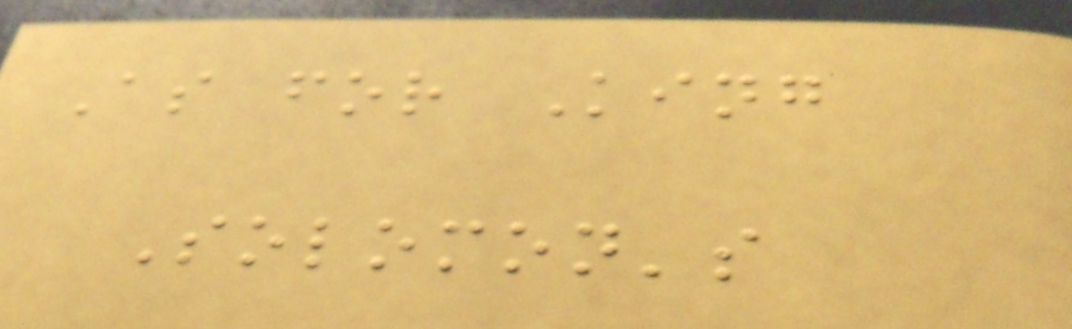As for King
Solomon's
